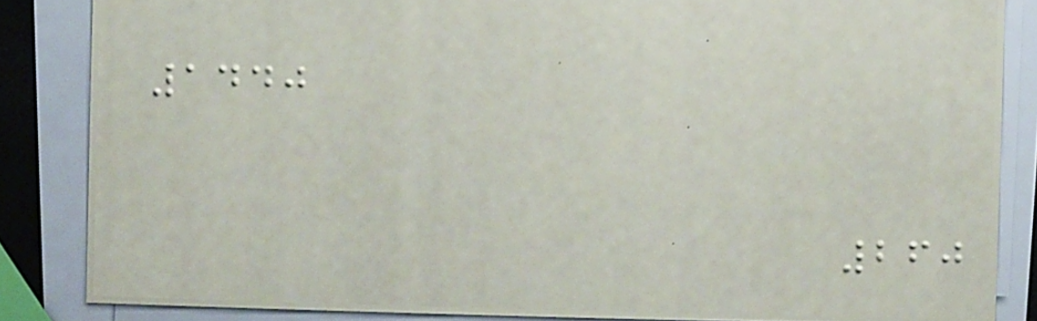1440
260
